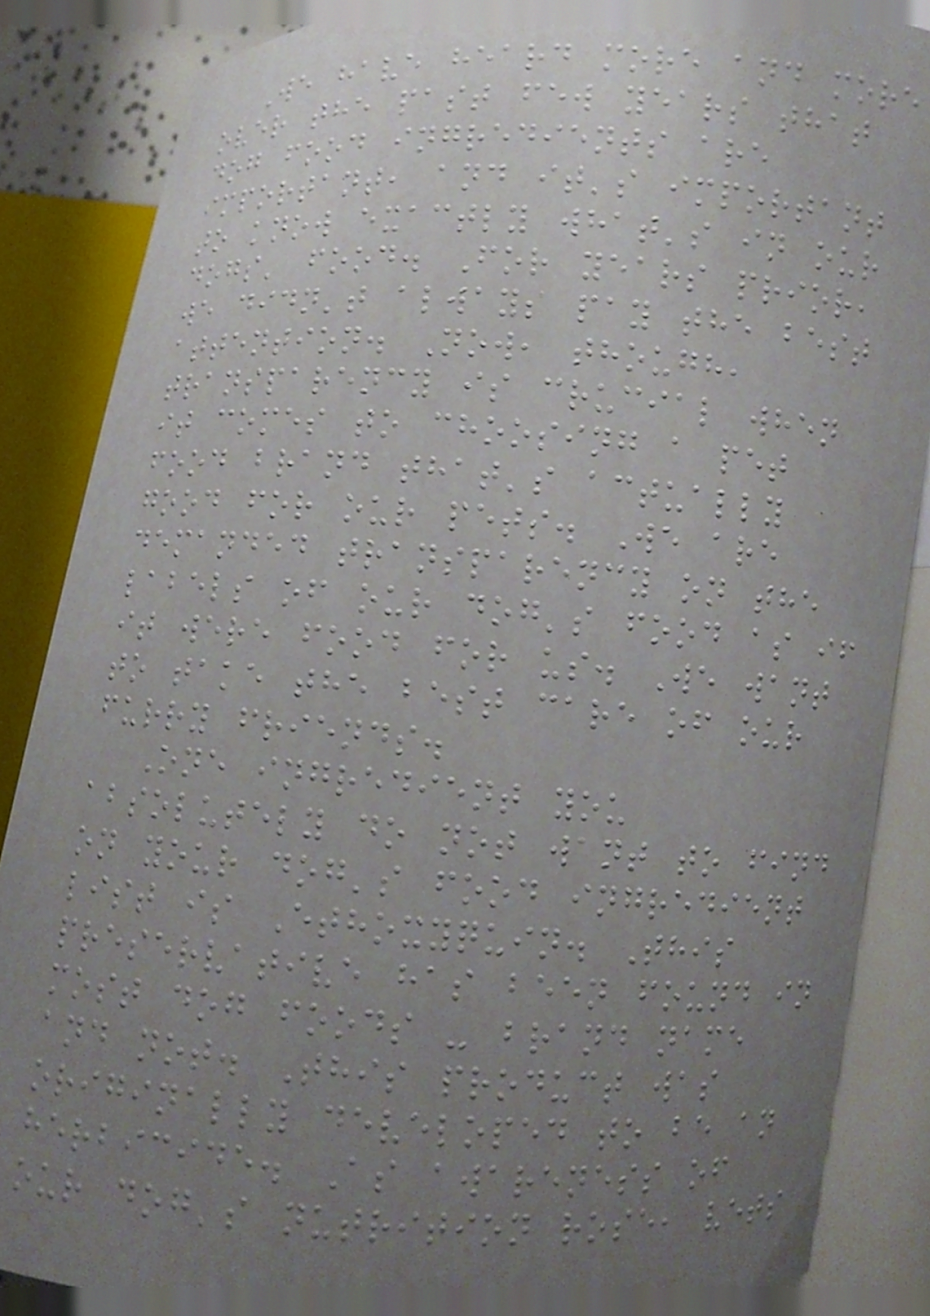We have heard more and more
over the past few years that
dog food ingredients are
important, and it's important
to know exactly what's in our
dogs' food. For years prior,
we didn't always pay the best
attention. Now, though,
transparency is crucial when
it comes to choosing a pet
food brand that's actually
good for our pets. We are
demanded transparency on the
labels of our dog's food as if
it were food for us. We want
to take the best care of our
furry friends.
One ingredient you
absolutely do not want to find
on your dog's food ingredient
list is Ethoxyquin. This
preservative has been found in
most dog foods - brand name
and not. This product was
originally developed to be an
herbicide. As awareness of
our dog's nutrition rose, vets
